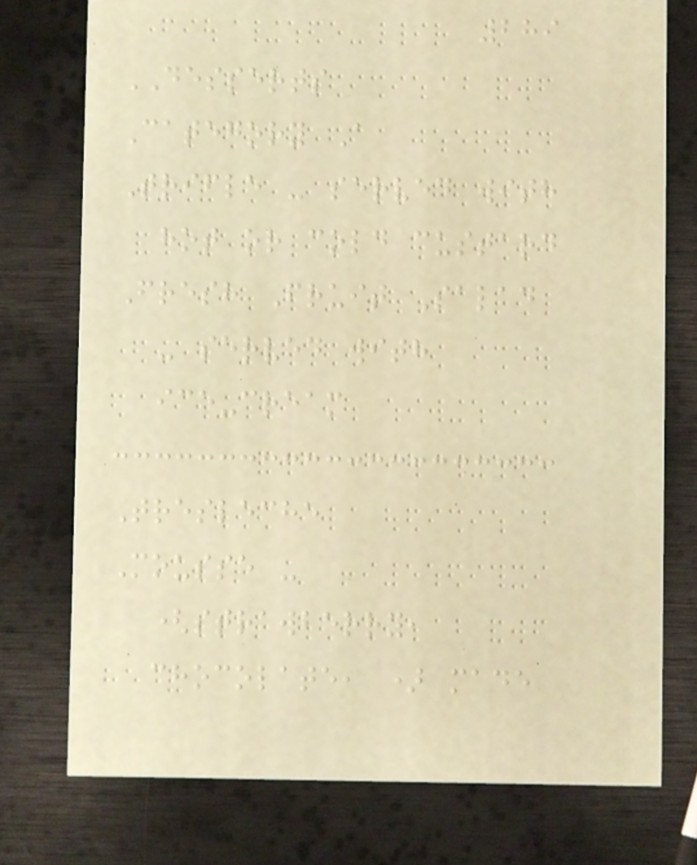289
DESSERTS
Category A
Trifle - served with
hot or cold custard
Fresh Fruit Salad
- served with
ice-cream
Tresleche
Mousse -
(strawberry,
chocolate, ) made
